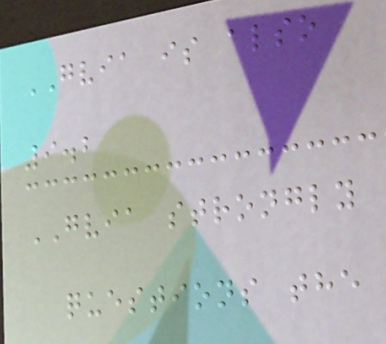GVIA is also
9.2
GVIA strongly
questions the
